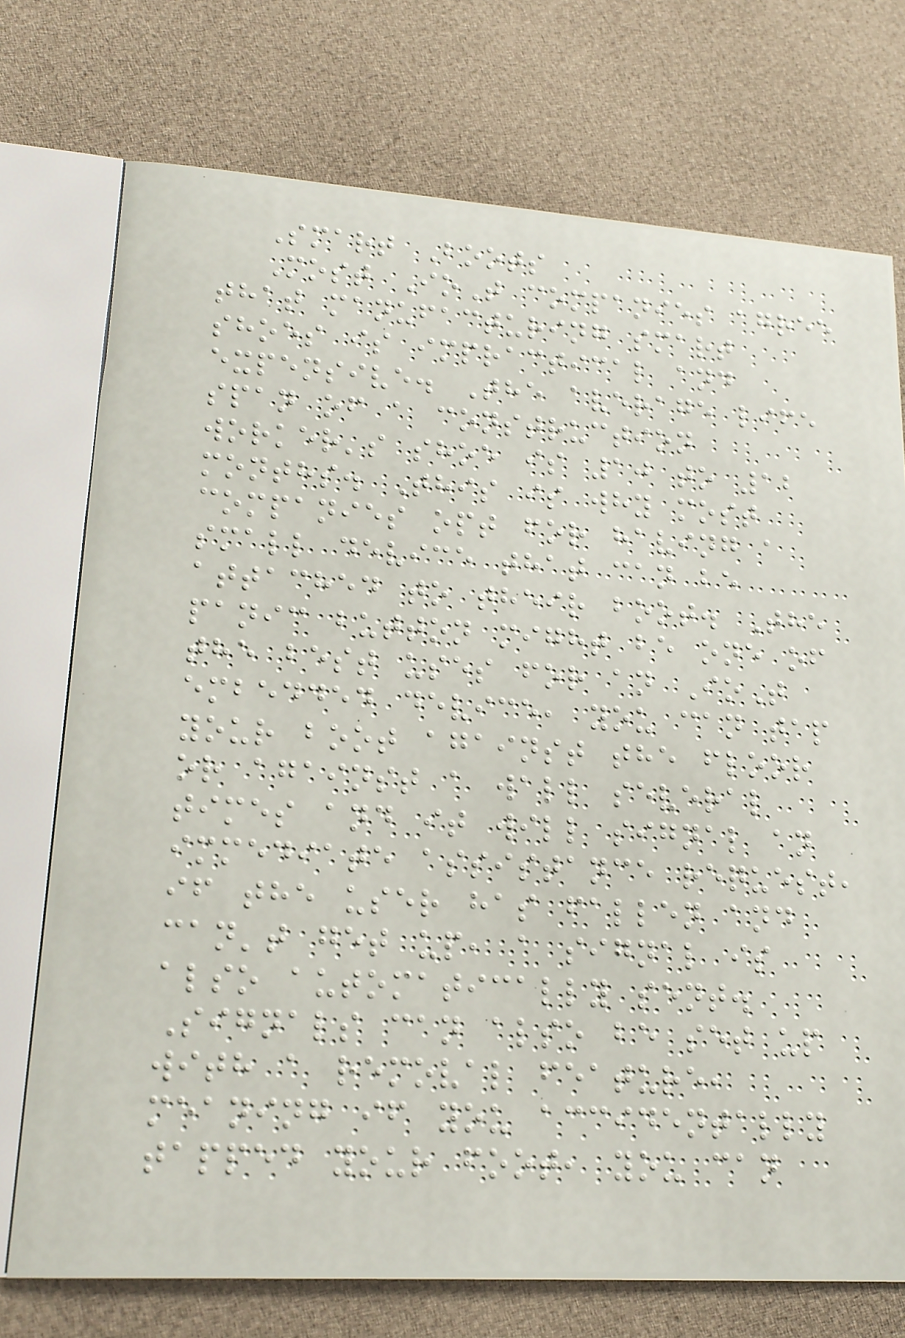Smart Boots
Most IoT companies agree
that manufacturing smart
shoes is impractical and
expensive. The average life
span of a construction
worker's shoe is 10 to 12
months. This is why most
companies opt for having a
small device that can be
attached to their boot. The
panic button might be one of
the best uses for an IoT
embedded device, you can tap
your boot against the floor
or against a wall several
times and it will signal an
immediate assistance request,
if the user has fallen and
can't get up, a signal is
also automatically sent.
Signals can also be set up
with a removal feature,
meaning if you accidentally
tapped your foot, you can
